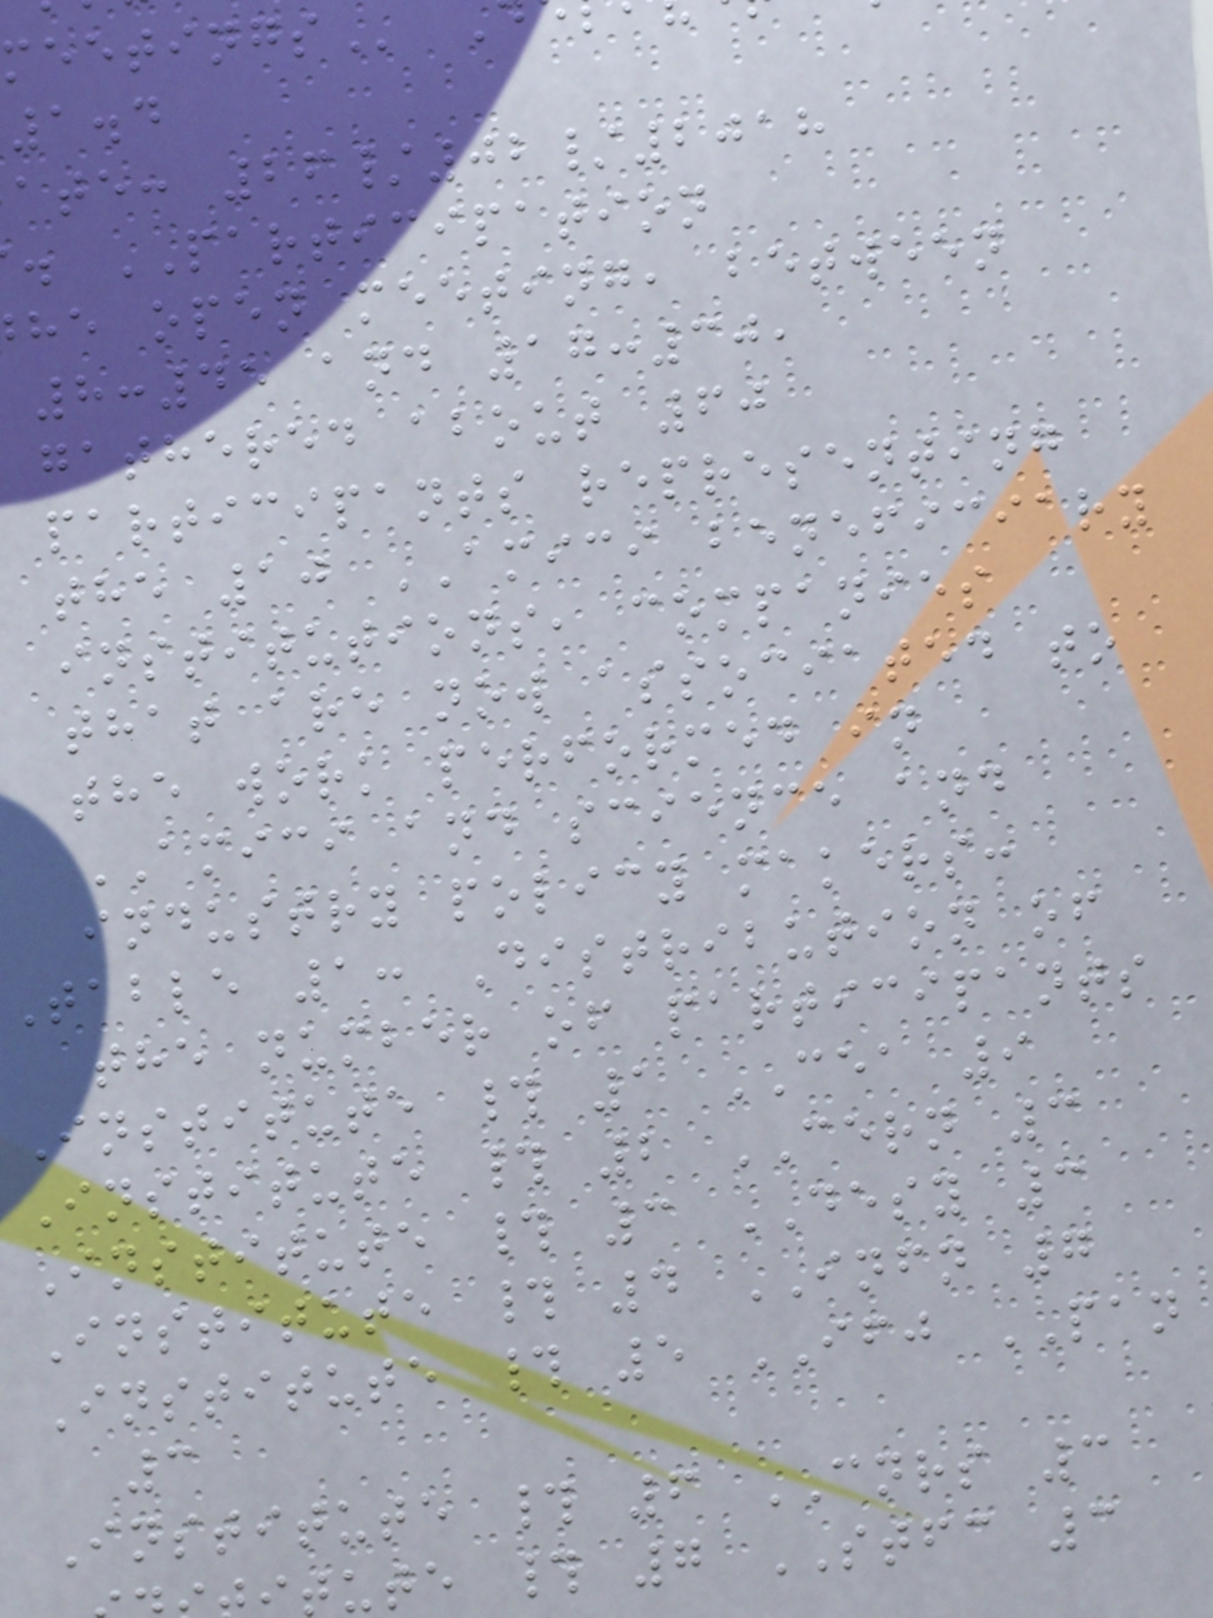1.4
ate: 26/02/2018
. PARTICIPATION
he open meeting, between
8:45 and 17:30,
gathered about 60
participants representing
the 10 AMICI beneficiary
institutions, companies
that are now associated to
the work performed in
AMICI and science and
industry policy makers:
Table 1: Distribution of
the number of participants
Institute # 1 CEA 9
Institute # 2 CERN 3
Institute # 3 DESY 3
Institute # 4 INFN 7
Institute # 5 IFJ PAN
3
Institute # 6 CNRS 3
tute # 7 STFC 3
